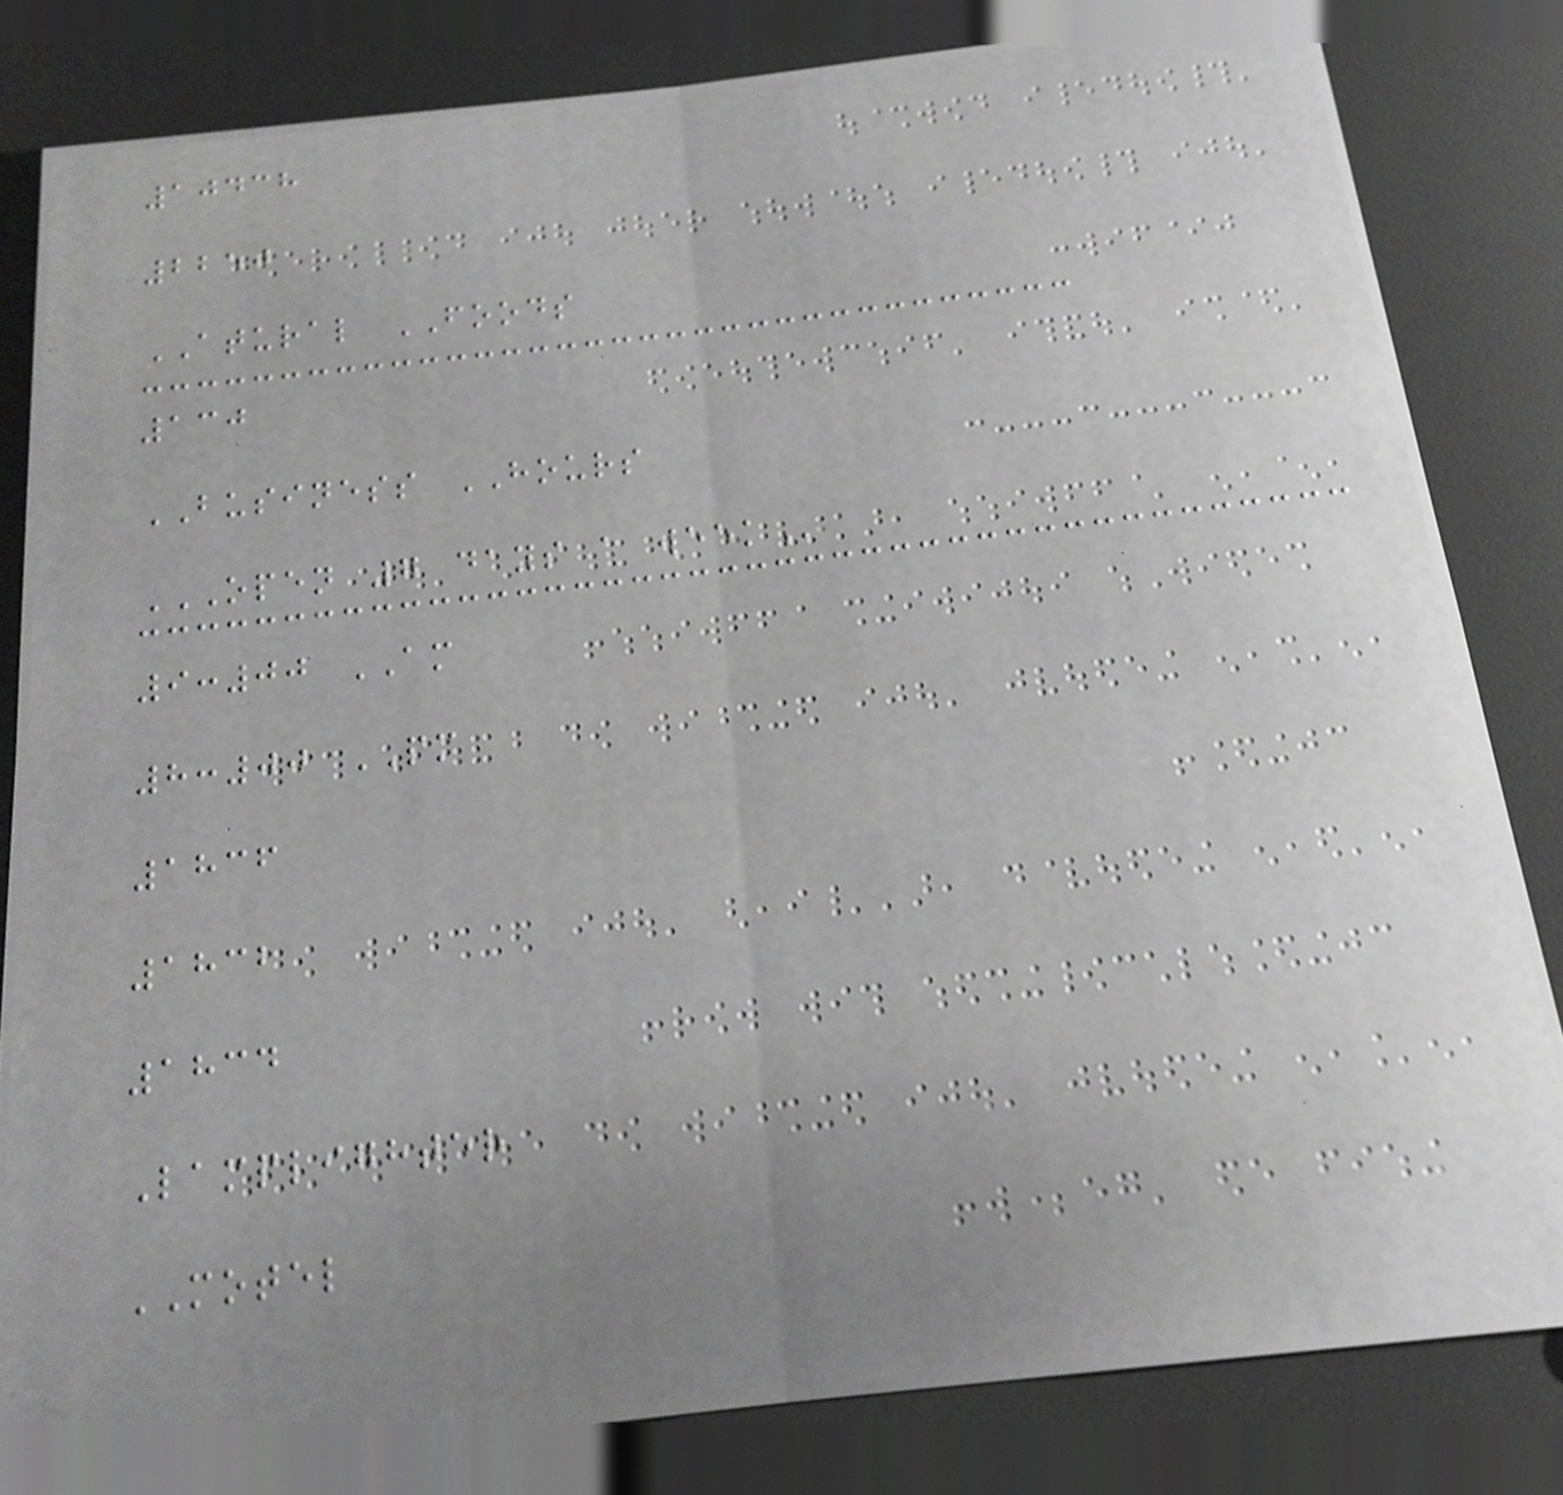10438
2250
ATURAL FOODS
130
BUSINESS HOURS
OPEN 7 DAYS A WEEK
9:00 AM
8:00 PM
1836
1832
1834
Lamplighter
MOTEL
